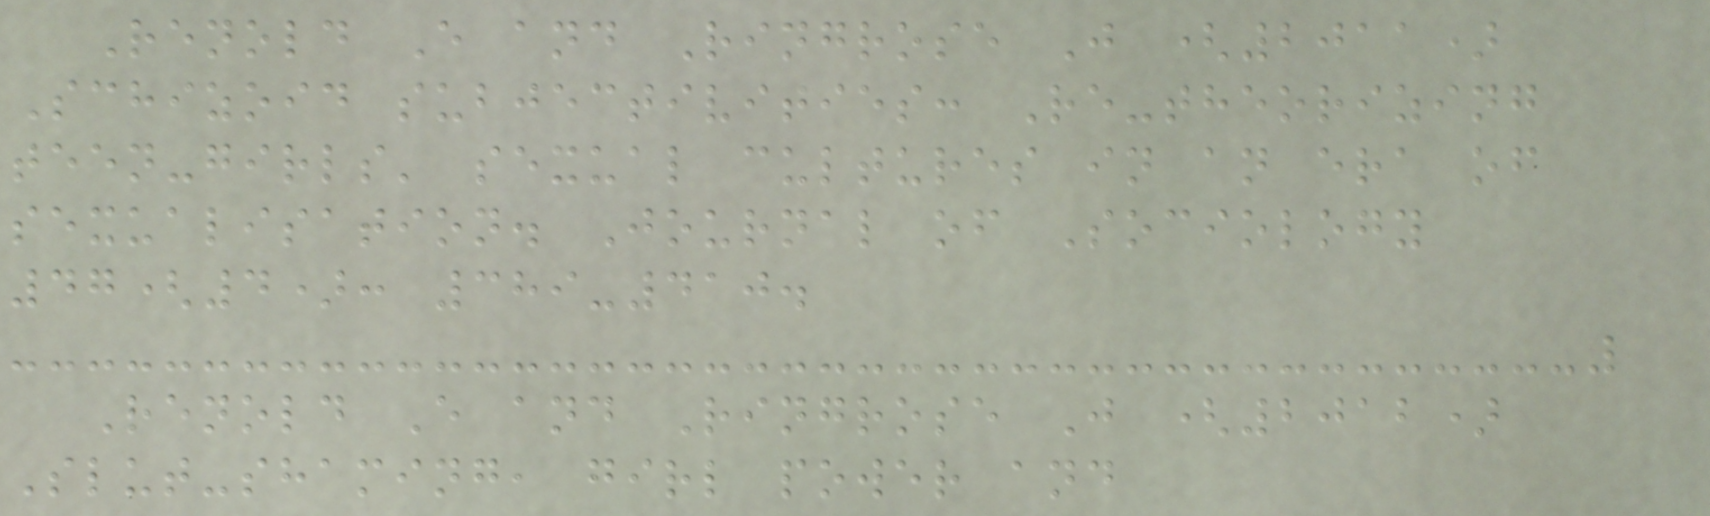Renold E and Ringrose J (2011)
Schizoid subjectivities: Re-theorizing
teen-girls' sexual cultures in an era of
sexualisation. Journal of Sociology
47(4): 389-410.
Renold E and Ringrose J (2012)
Slut-shaming, girl power and
